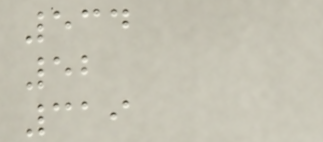534
52
319
